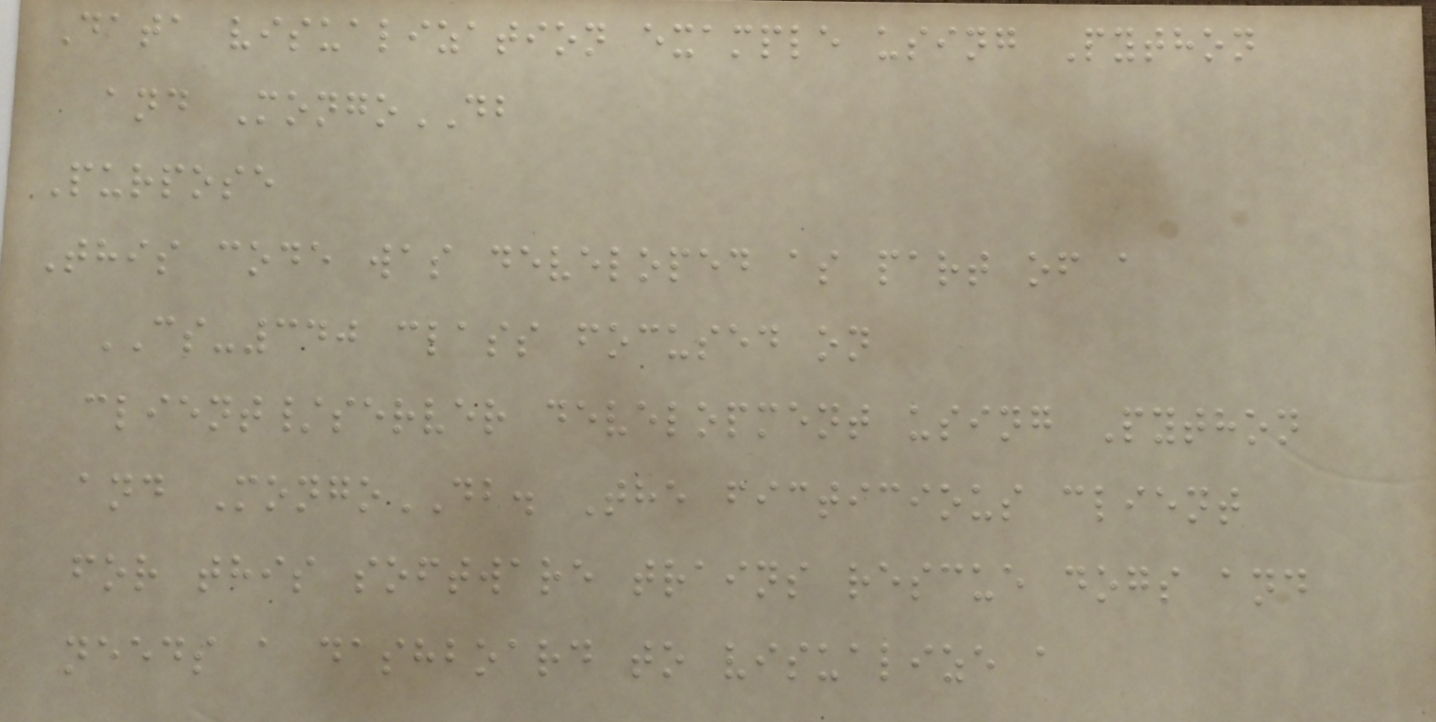Data visualization example using Python
and MongoDB
Purpose
This code was developed as part of a
CS-340 class focused on
client/server development using Python
and MongoDB. The ficticious client
for this software trains rescue dogs and
needs a dashboard to visualize a
